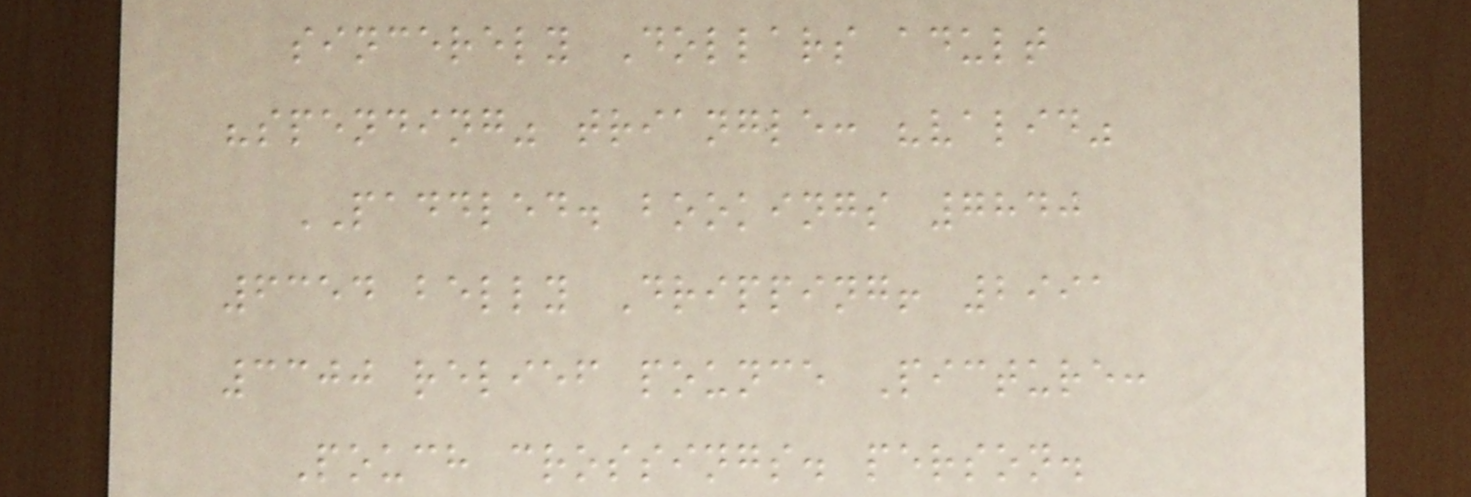sincerely Dollars adult
"spending" triangle: "valid"
PADDLED. bookings 7840
6354 belly Dripping! 2991
3300 relief pounce Picture:
Pouch crossings. person.
